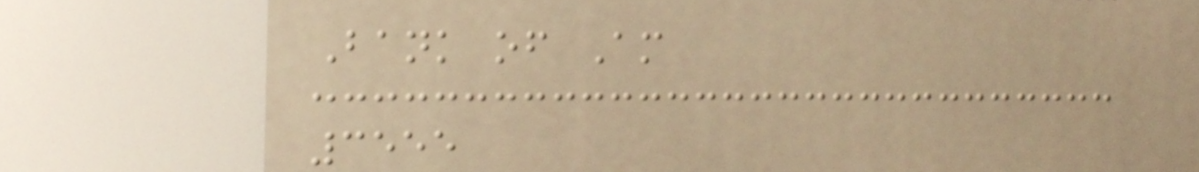Bank of Am
3555
